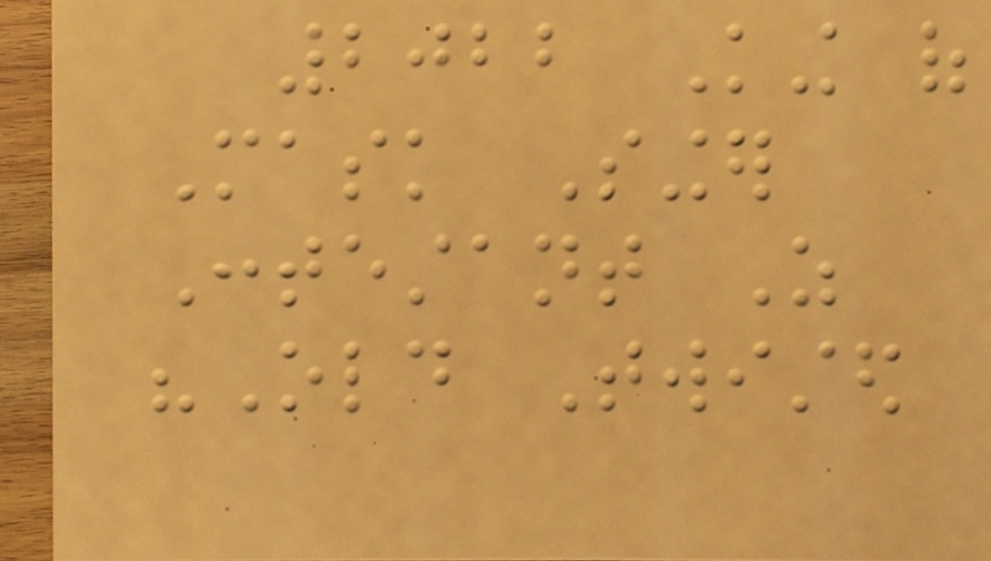2022 King of
Mask Singer
Contestant As
"Old Twisted
